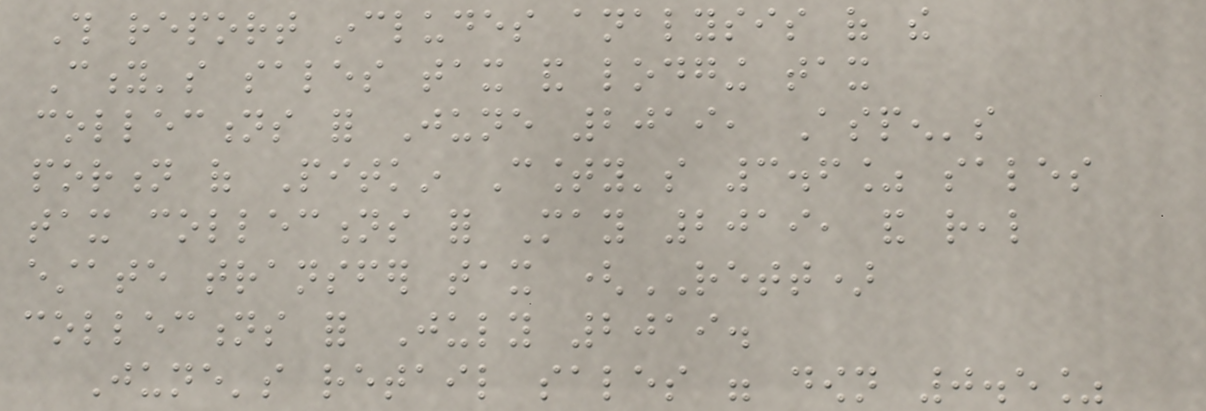This report includes analysis of the
City's sales tax and lodging tax
collections for June 2019, Aspen's
portion of Pitkin County's 3.6% sales
tax collections for May 2019, and real
estate transfer tax (RETT)
collections for July 2019.
June's retail sales were down 0.5%
